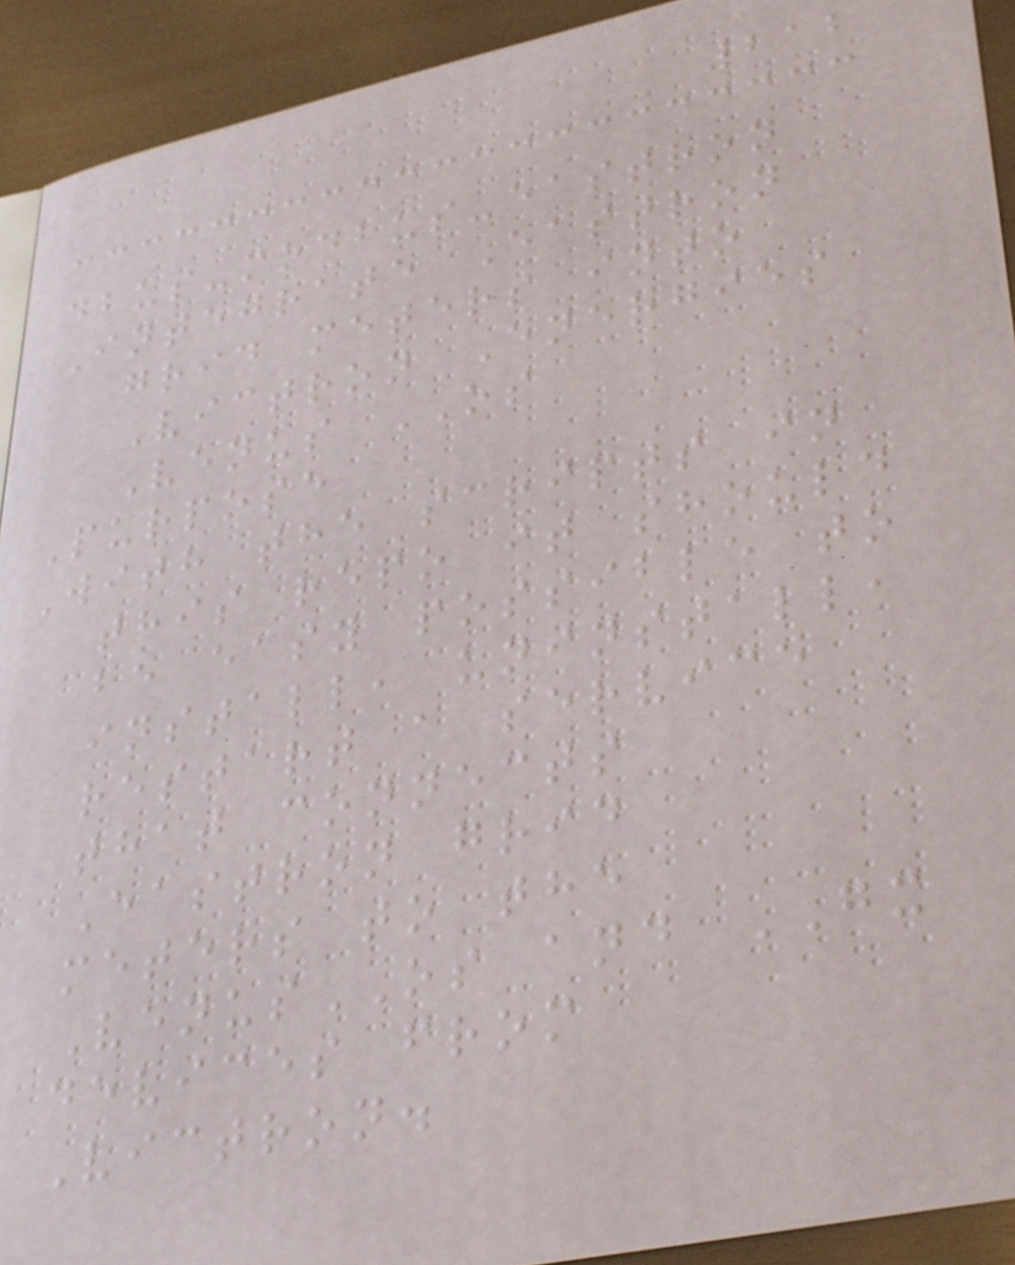212
dbus-modbus-eastron
Integrate Eastron
grid meters into
Victron Energies
Venus OS
Purpose
With the scripts in
this repo it should
be easy possible to
install, uninstall,
restart a service
that connects
Eastron grid
meters to the
VenusOS and GX
devices from
Victron.
